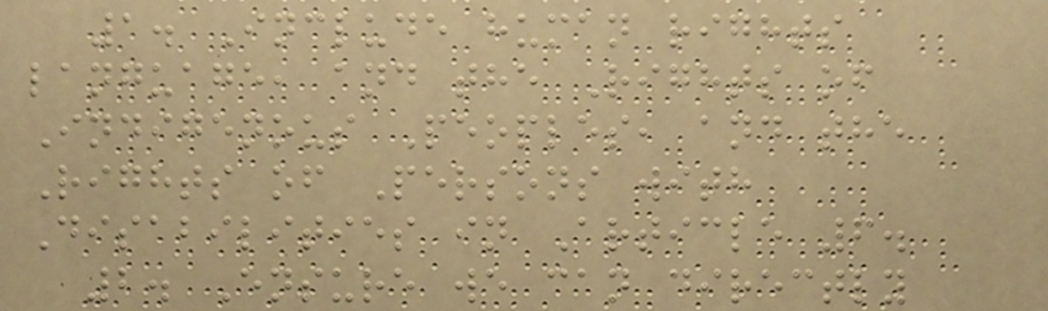1. Include human rights
language, and the Rights of
Indigenous Peoples, and the
Rights of Persons with
Disabilities in Article 6.
2. Ensure we can directly
